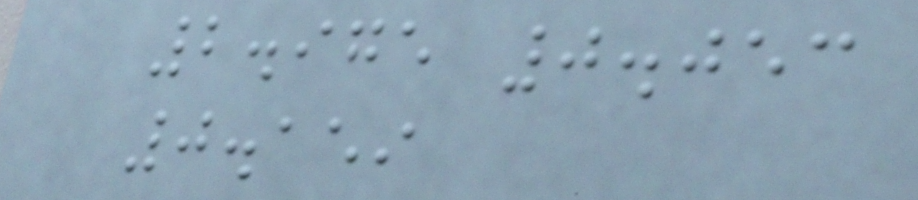2.975 0.053
0.159
